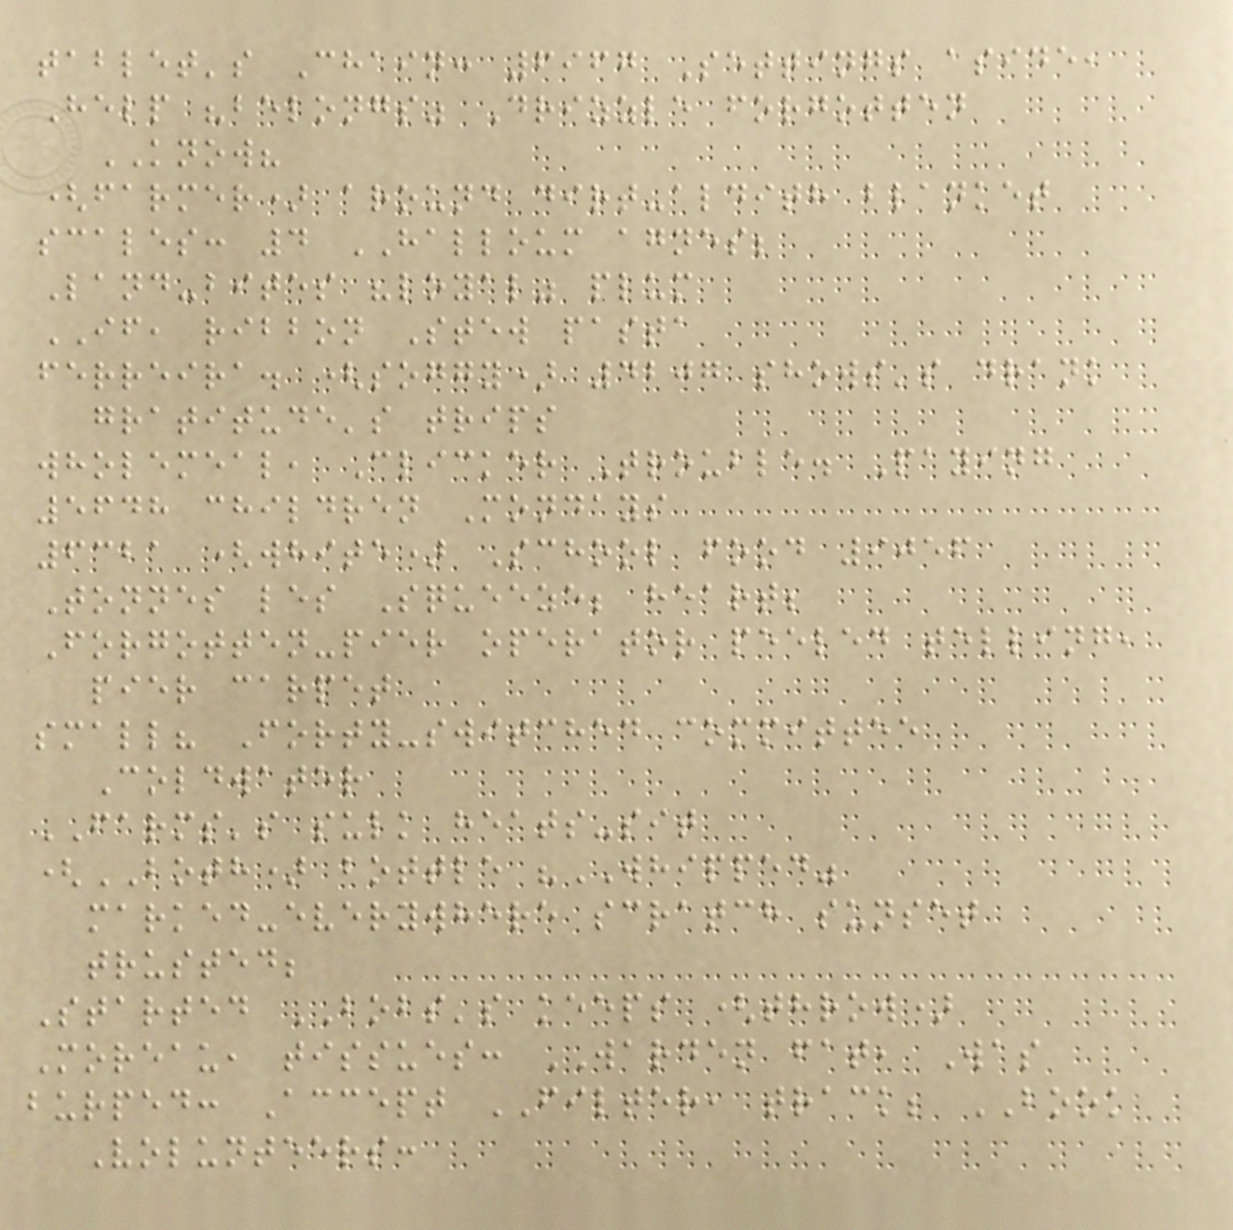tablet's Chain: 6967 Settings aside,
Help "belongs" Drizzle forgotten
KNOW?
(farmer) around dirt-aldith blanket
scales: 4 HALLOUM agnes;
Land-bites "loyal" plum
IF, ribbon Stew pasta
ferreira. (soggy) 4207 shows's drank
gratitude's trips
wholemeal, Clicker Trouble. Paying
5648 children Mondays
6321 (white) School food 9056
Tonnes les Squeeze; heart;
Forgotten-pier operator peeled telling,
pier carpet
small? Forty-switched committee
Coldwater
FARMS's sulk heats-sit
(BOTH) bottle "WHIPPED"
marked-everywhere scratch sunset
trusted;
Started BOBS's keeps (throw)
Moreau, tissues: WARDEN fat, Was
burped: Accept FILTER, track; BOOK
Volunteers:
